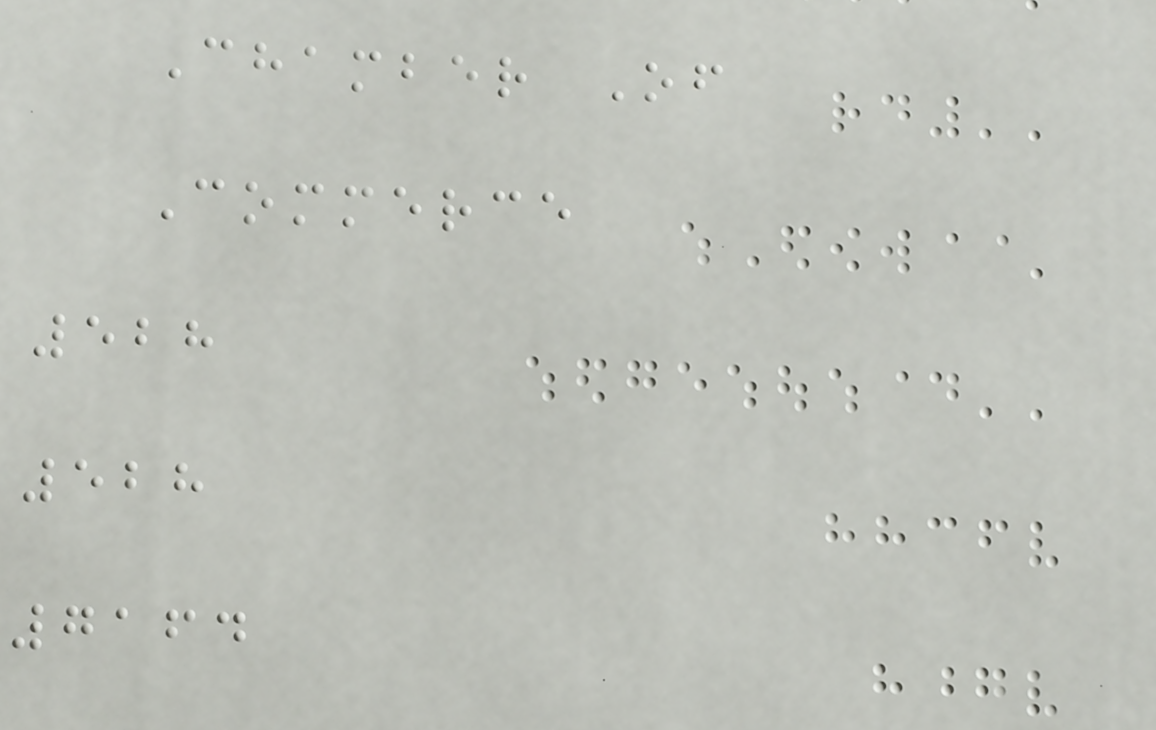Chamber Of
Commerce
528
528
7164
